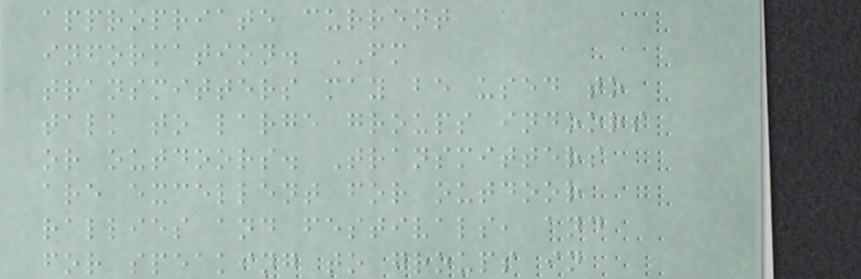appropriate current
information. FM
transmitters may be used to
talk to large groups indoors
or outdoors. Transmitters
are excellent for outdoor
rallies and festivals, and
for speaking to groups in
